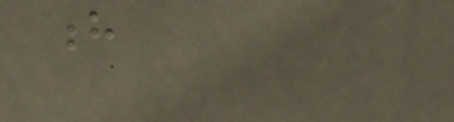h
